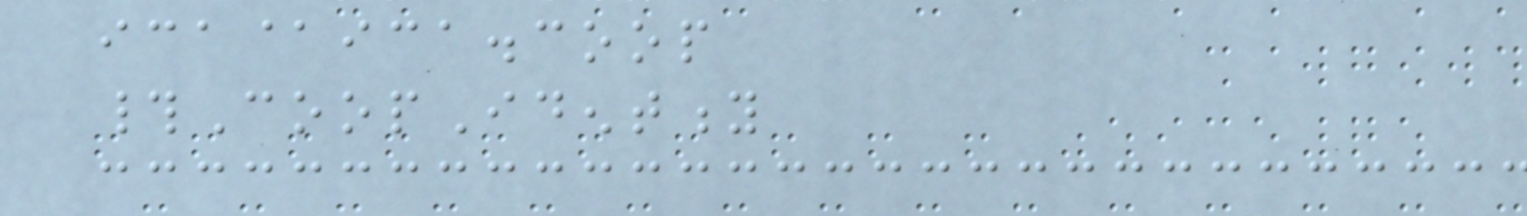ica@ica.coop
#CoopIdentity
